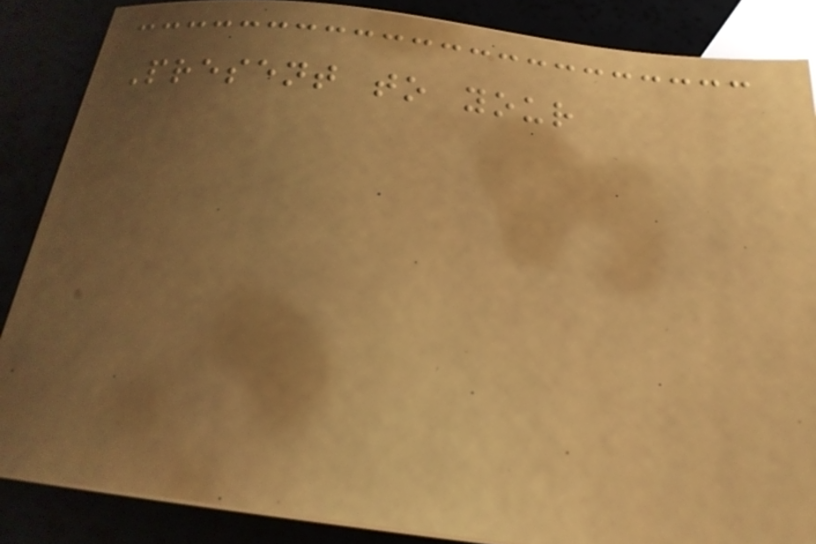Present to your
